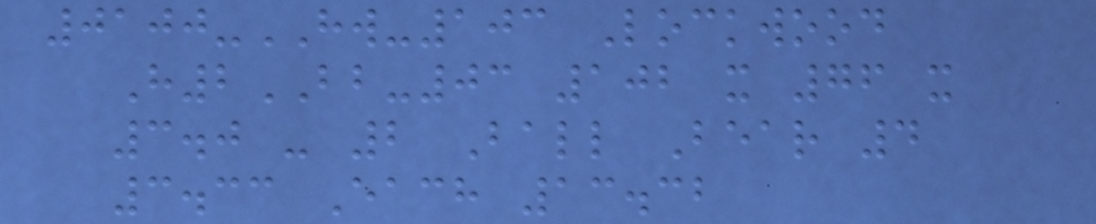0100-HW-103 Lockwood
H2BB-03 102 x 76 x
3.0 - 2 Ball Bear 4
3.33 Each 13.32
